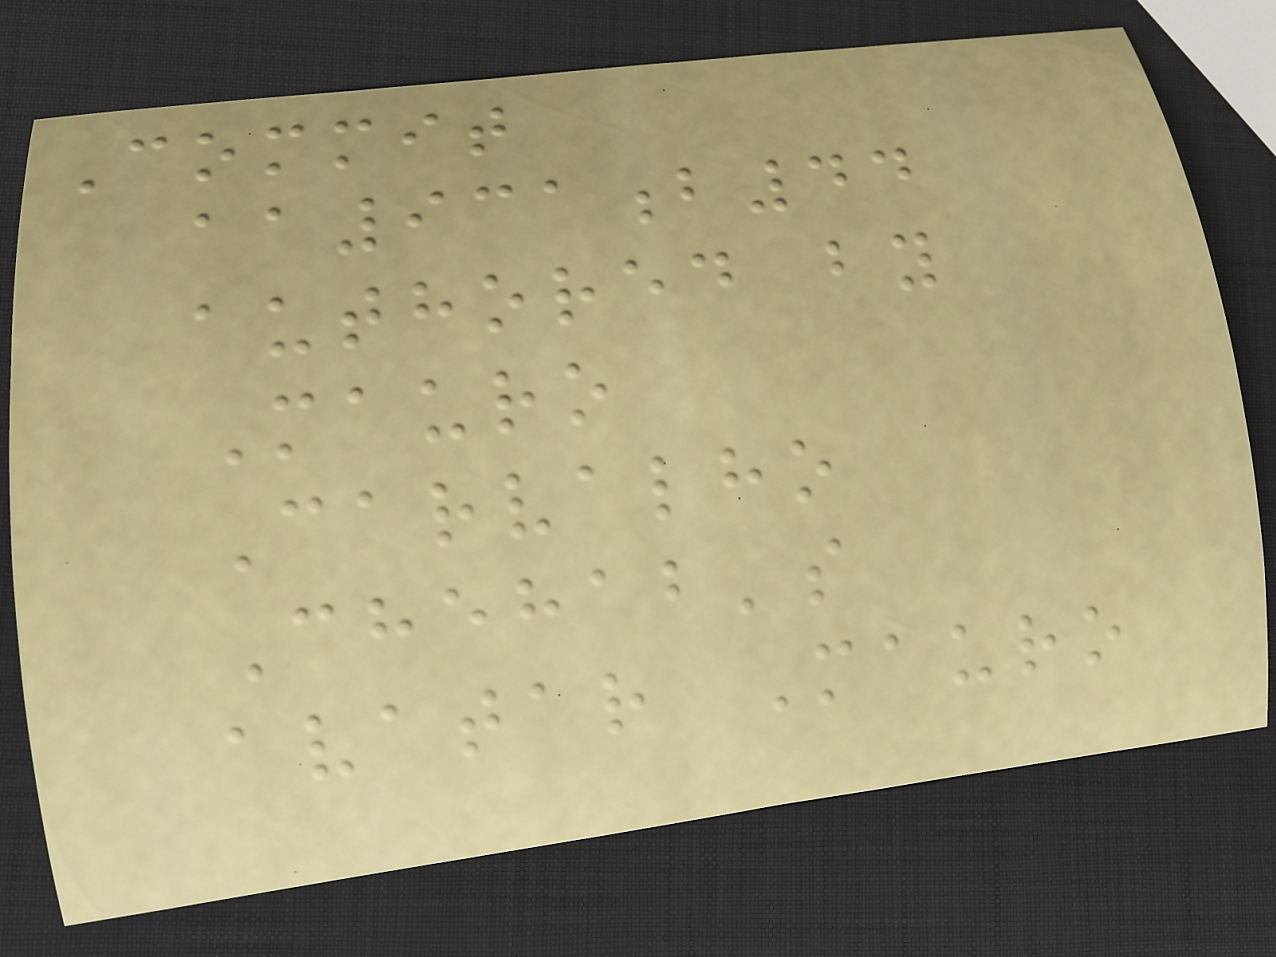Commit
aa931b44
authored by
Mauro
Carvalho
Chehab's
avatar Mauro
